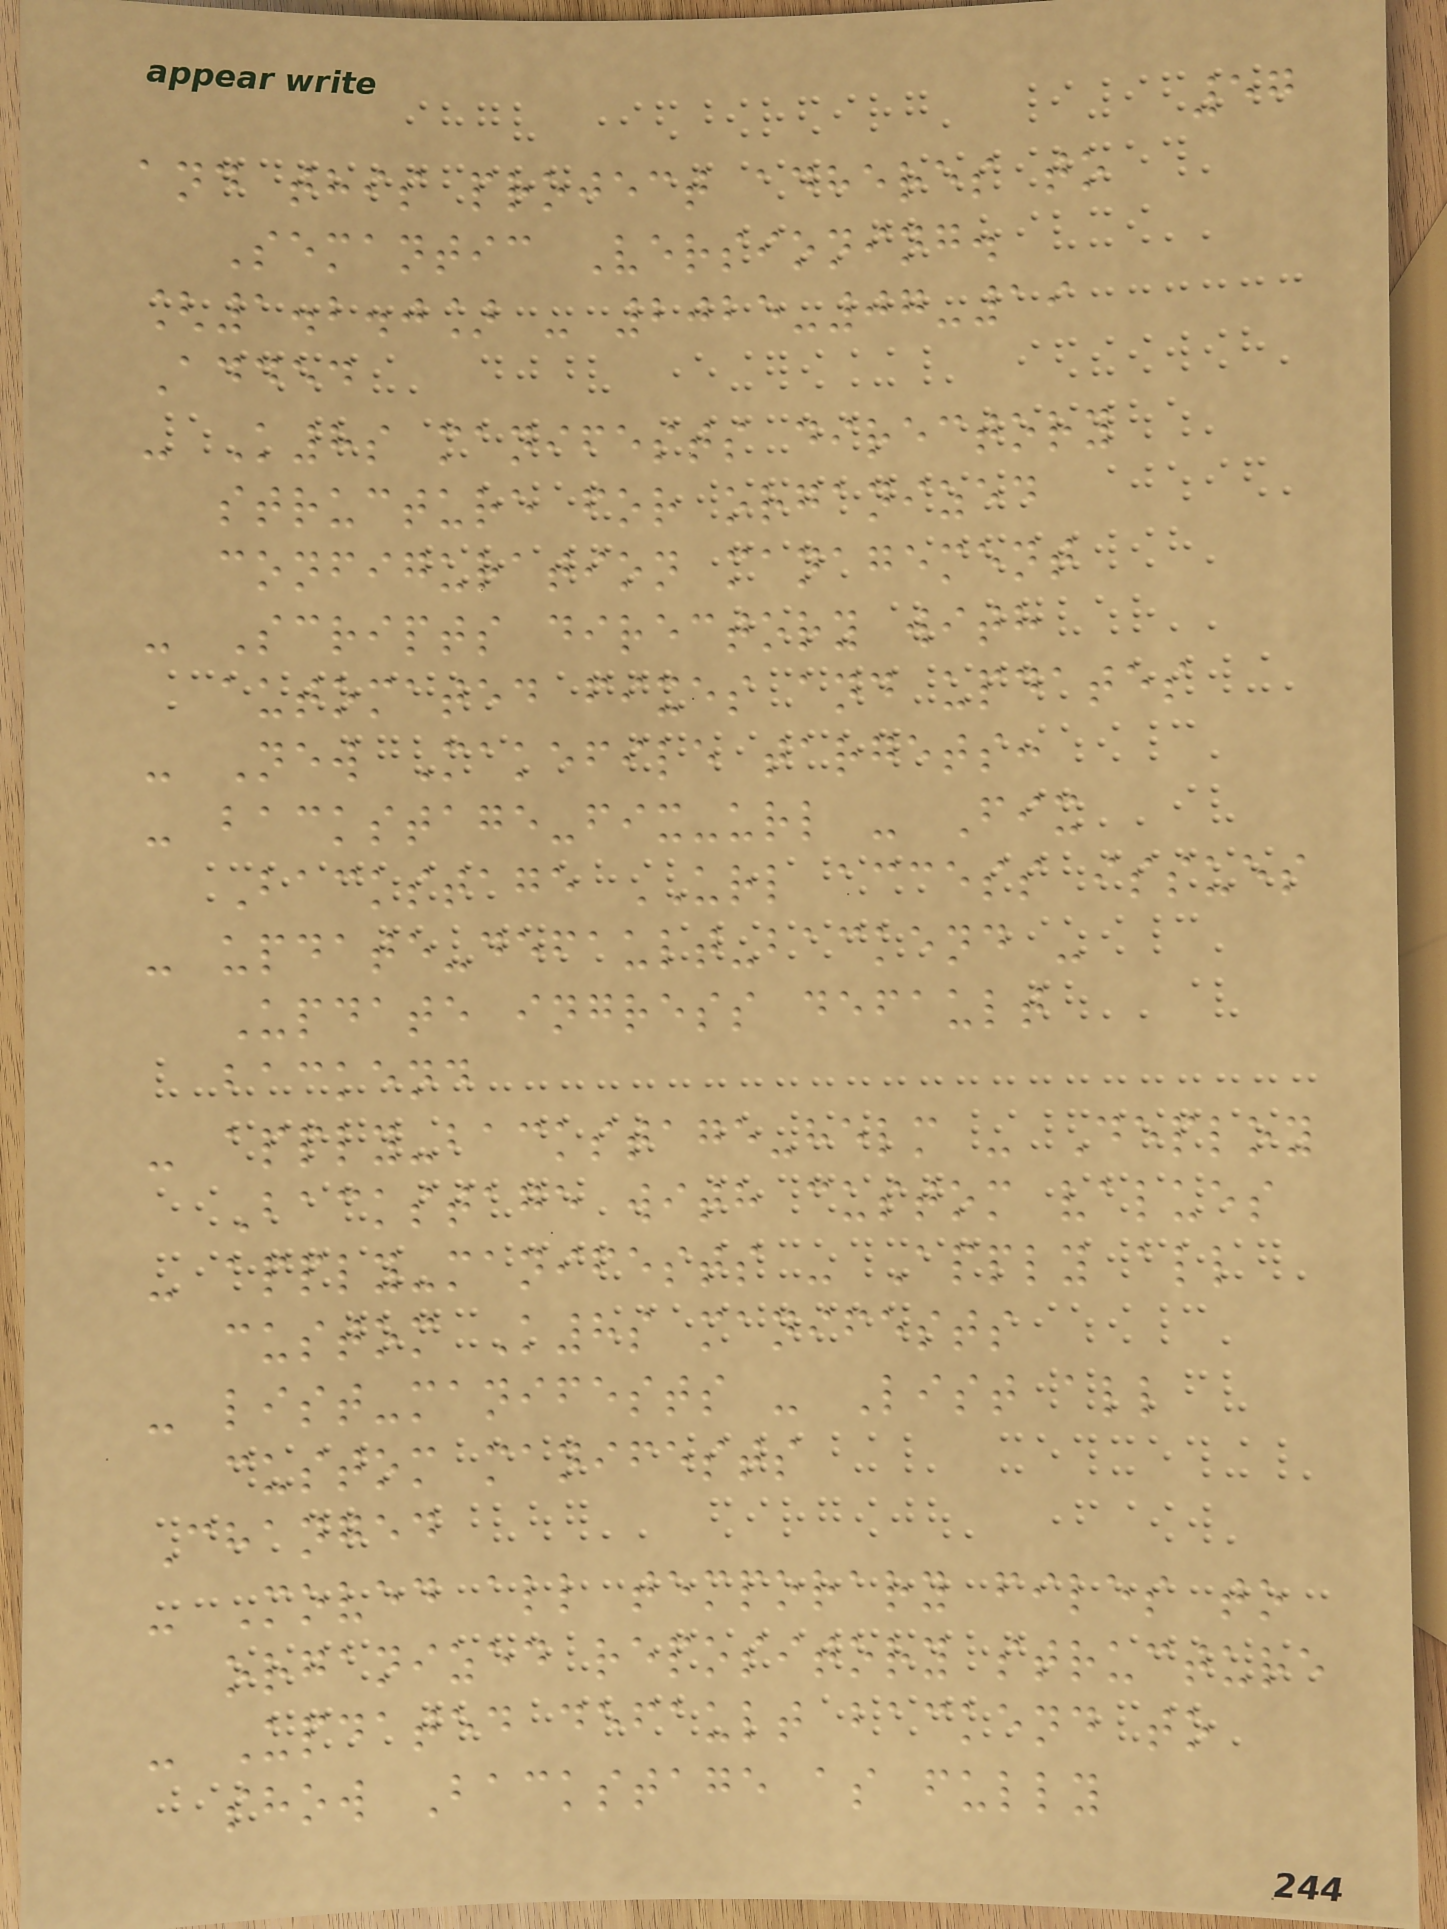57
and this project adheres to
Semantic Versioning.
[1.2.0] - 2025-07-19
Added
- K8s manifests directory
structure for organized
configuration management
- Scripts directory with
automated fixes and updates
- New Makefile targets:
- backstage-fix-url - Fix
Backstage URL access issues
- update-default-backend -
Update ingress default
backend
- apply-backstage-helm - Deploy
Backstage with custom values
- apply-manifests - Apply all
custom K8s manifests
- list-manifests - List all
custom manifests
Changed
- Moved all temporary files to
organized repository structure
- Updated default backend to
show Backstage as fully
